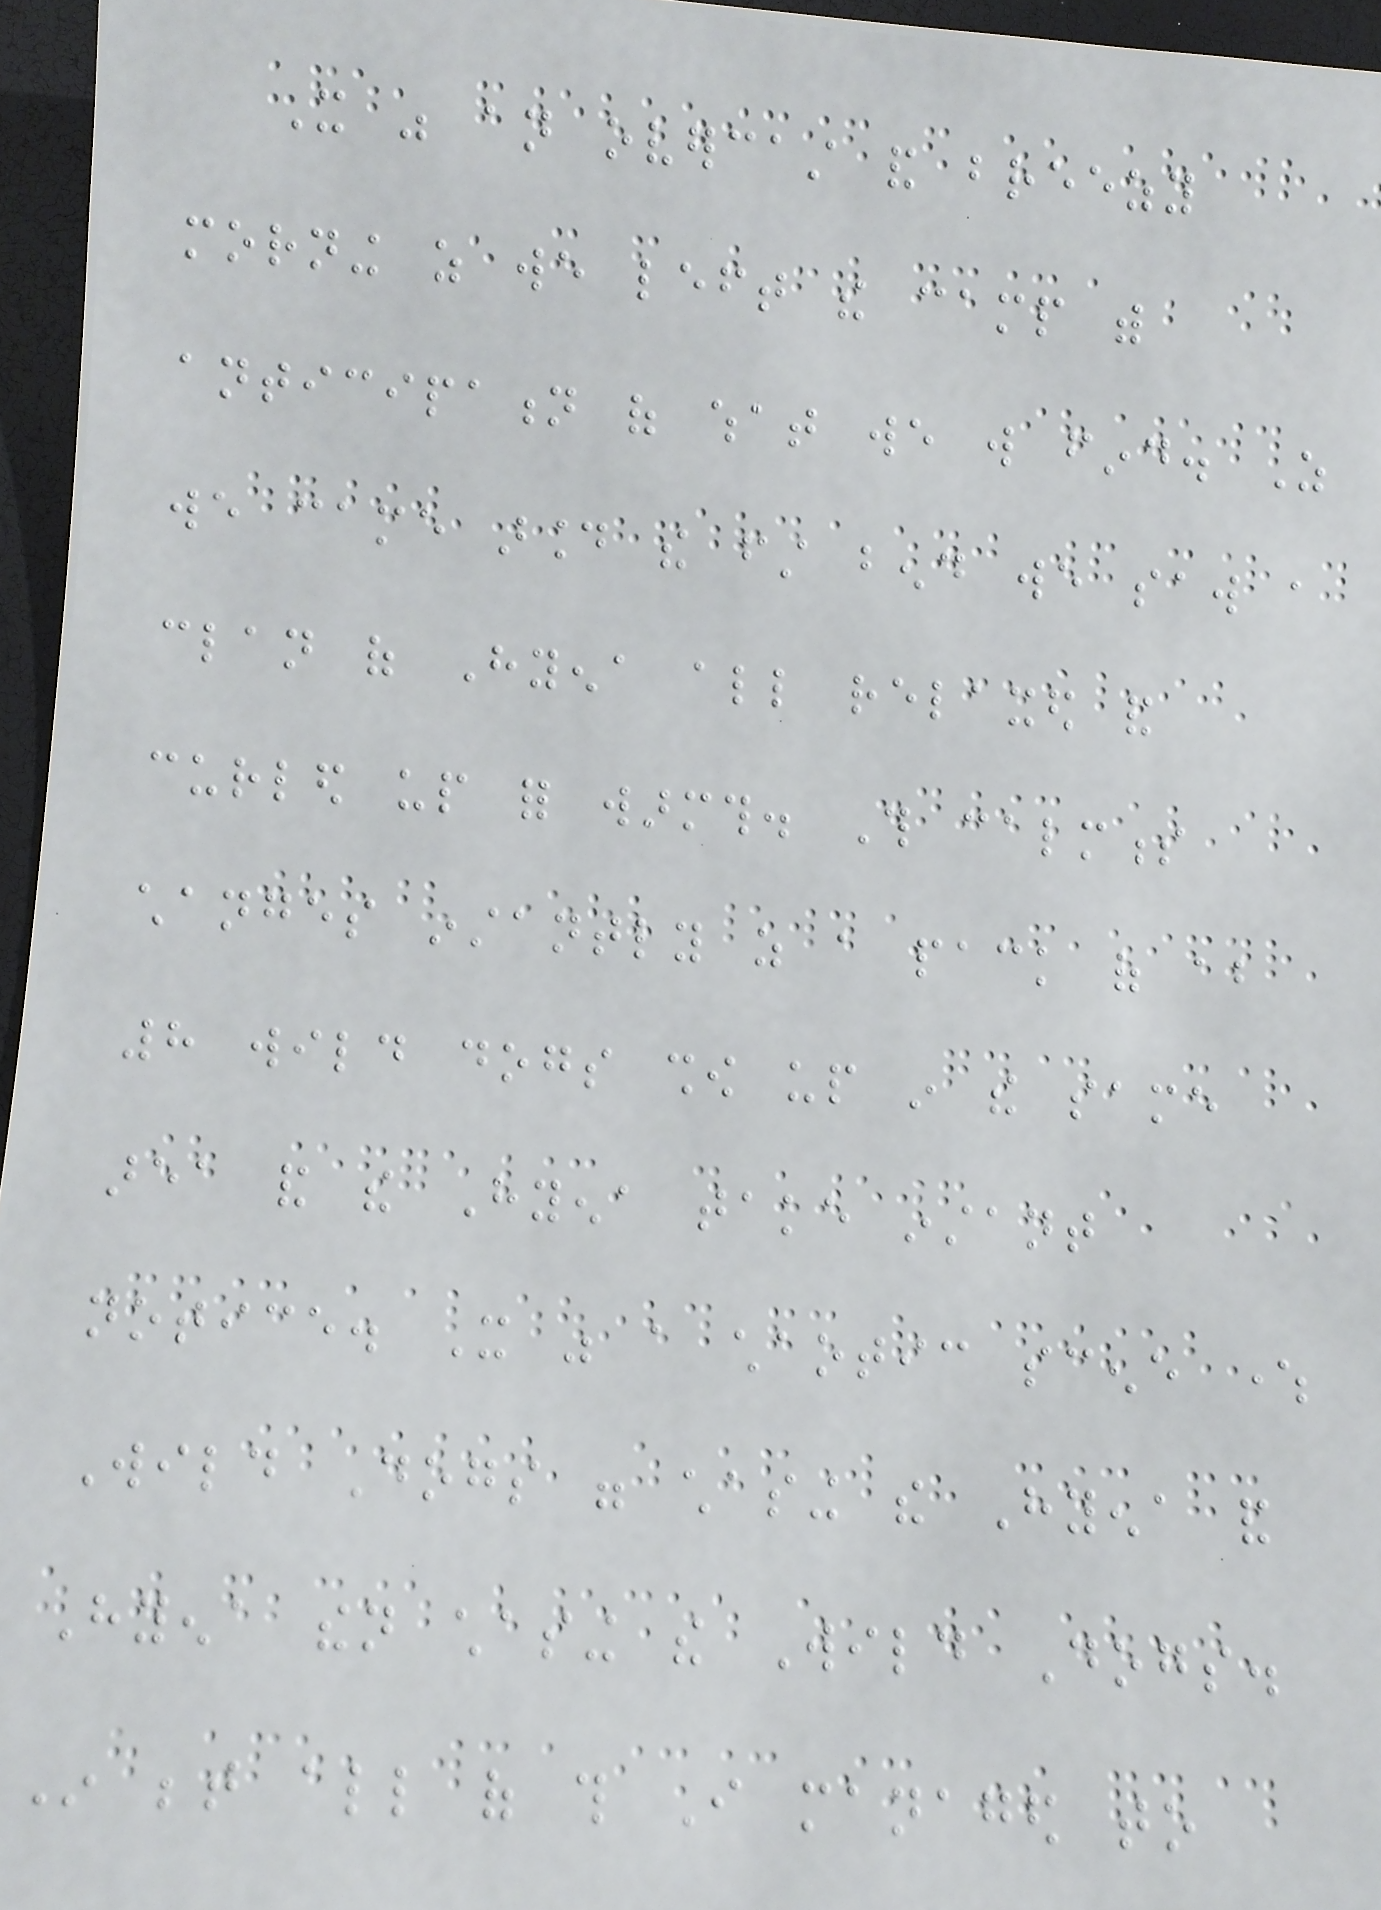It was an overcast and breezy
morning as we left the camp with
anticipation of what we will find. As
we came around the first bend we saw a
clan of Hyena all relaxed and
curled up for warmth. This calmness
changes instantly as a pack of about
8 wild dogs show up in the same
area and the Hyena take instant
notice. It was a chaotic scene where
Wild Dogs were chasing the Hyena and
Hyena then chasing the Wild Dogs.
In between all of this I managed to
